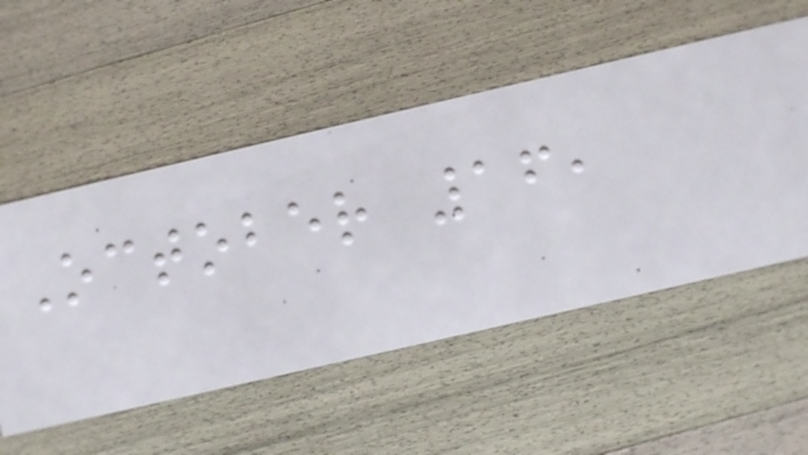October 16,
